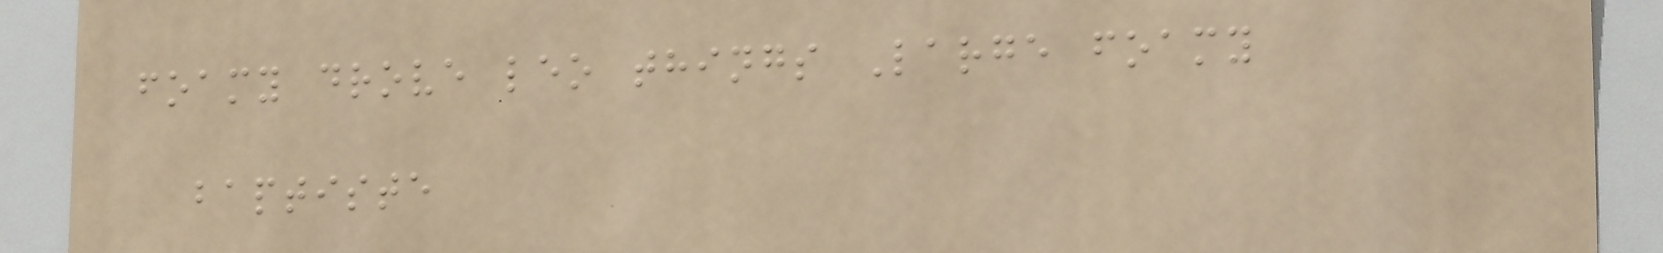foamy drove leo things Large foamy
baptiste
